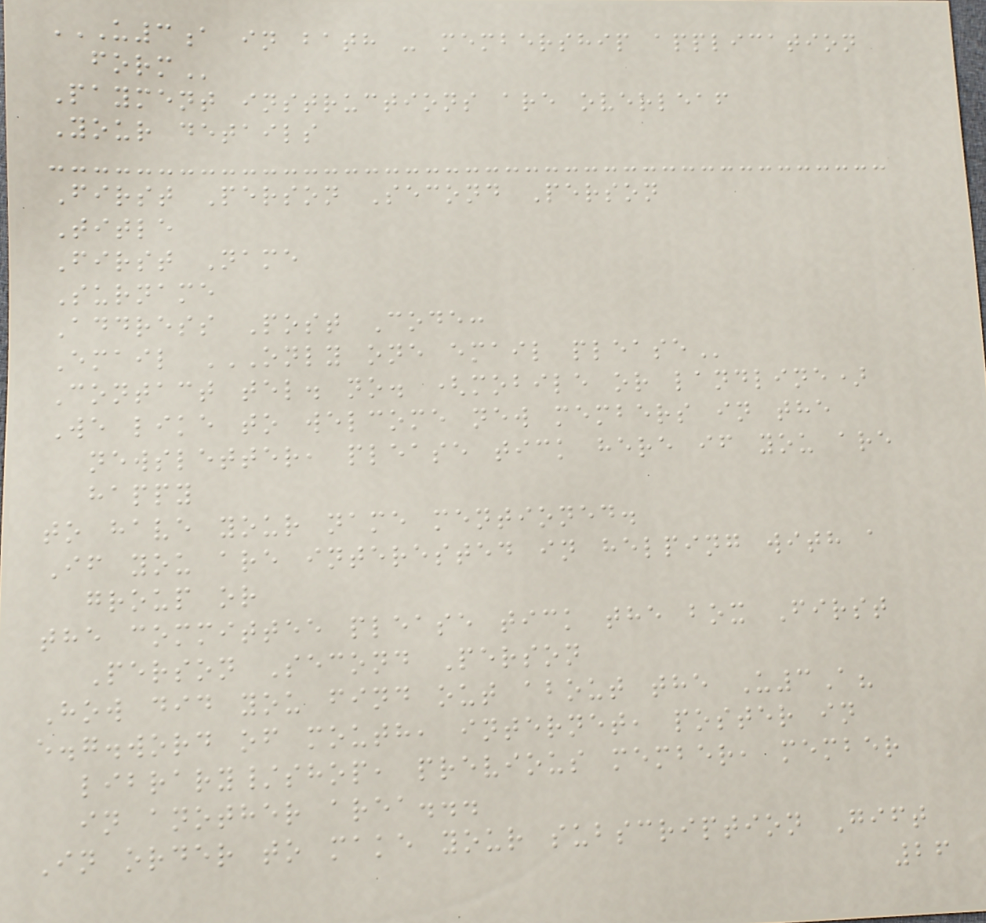U3A IN BATH - MEMBERSHIP APPLICATION
FORM
Payment instructions are overleaf
Your details
First Person Second Person
Title
First Name
Surname
Address Post Code:
Email ONLY ONE EMAIL PLEASE
Contact tel. no. (mobile or landline)
We like to welcome new members in the
newsletter, please tick here if you are
happy
to have your name mentioned.
If you are interested in helping with a
group or
the committee please tick the box First
Person Second Person
How did you find out about the U3A?
e.g.word of mouth, internet, poster in
library/shop, previous member, member
in another area...
In order to make your subscription Gift
26
